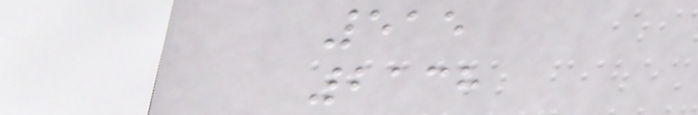515
2138
